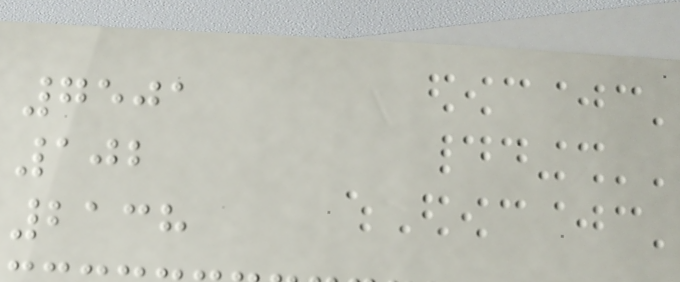7501
102
2138
